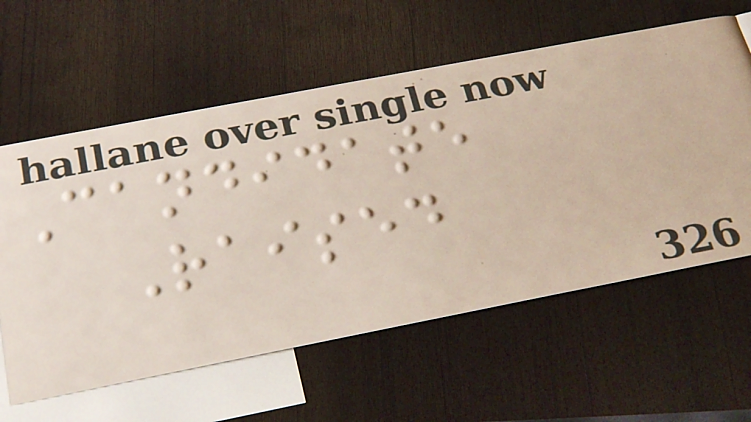Candidate
Raised
